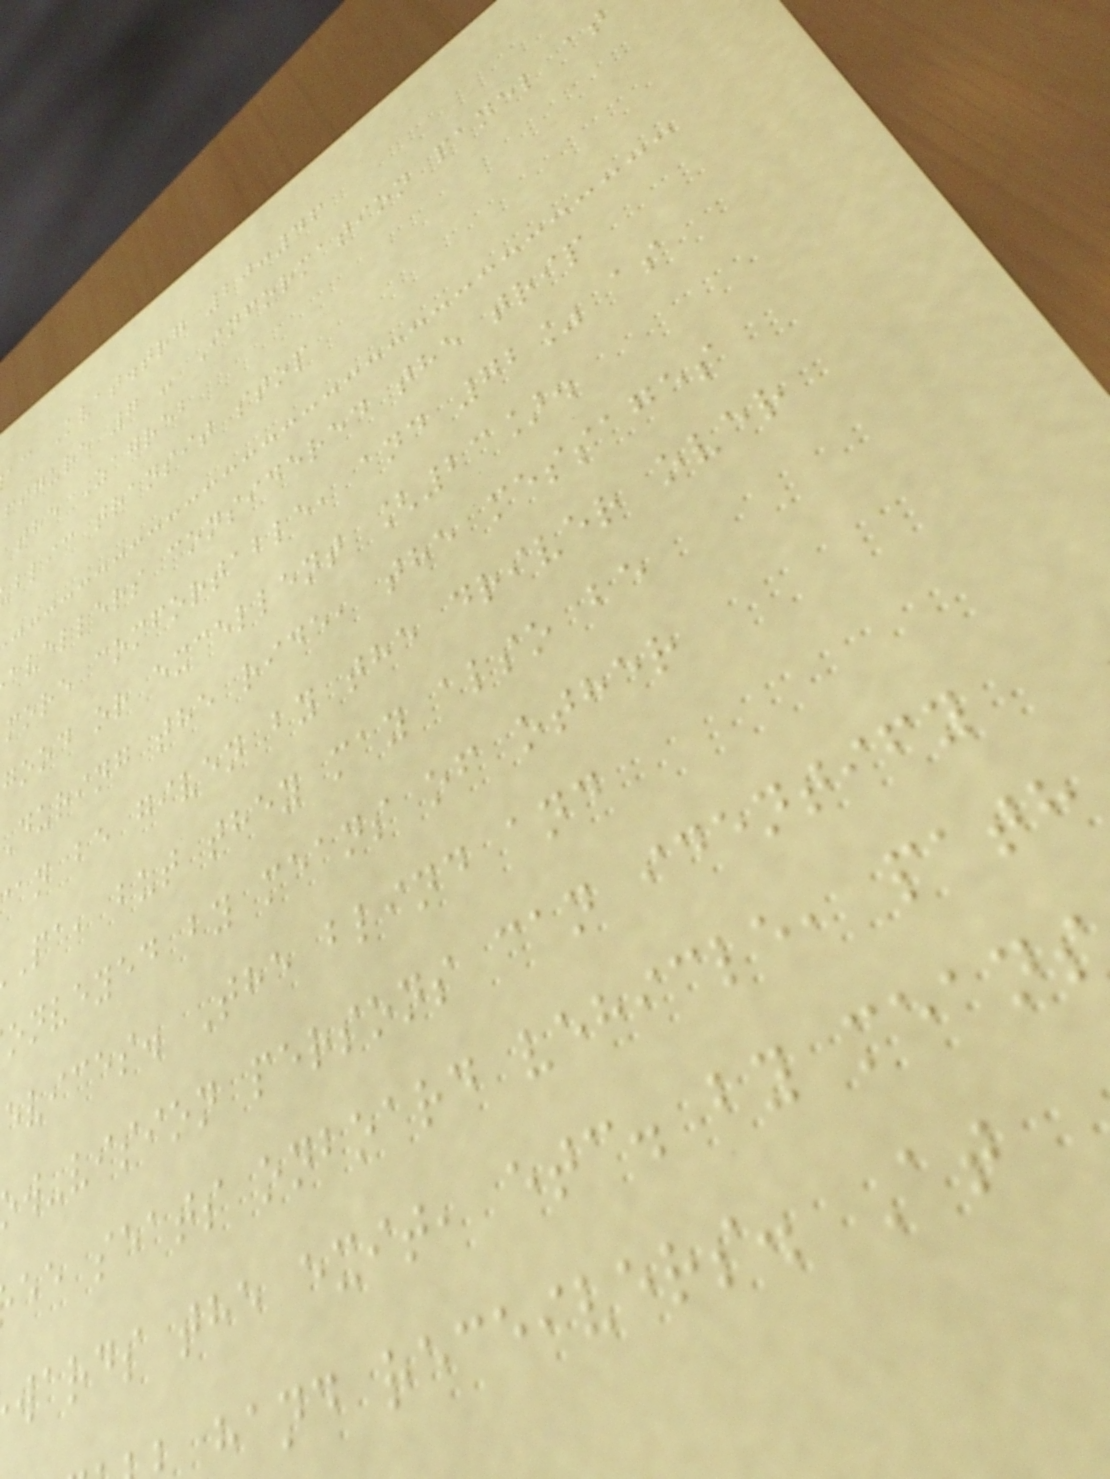ac Kvat.trg 20:46
figure 7 - Information panel at
the Zagreb
blic transit stop
avellers considered the trip
more comfortable, and 72% as
good or excellent [23].
during the ride, the messages
an be given by the driver over
pa, but they may also be
onveyed by means of other
evices. The blind and
w-vision persons can identify
ee seats onboard vehicle, path
wards the exit, etc. by means
hand receivers. At
